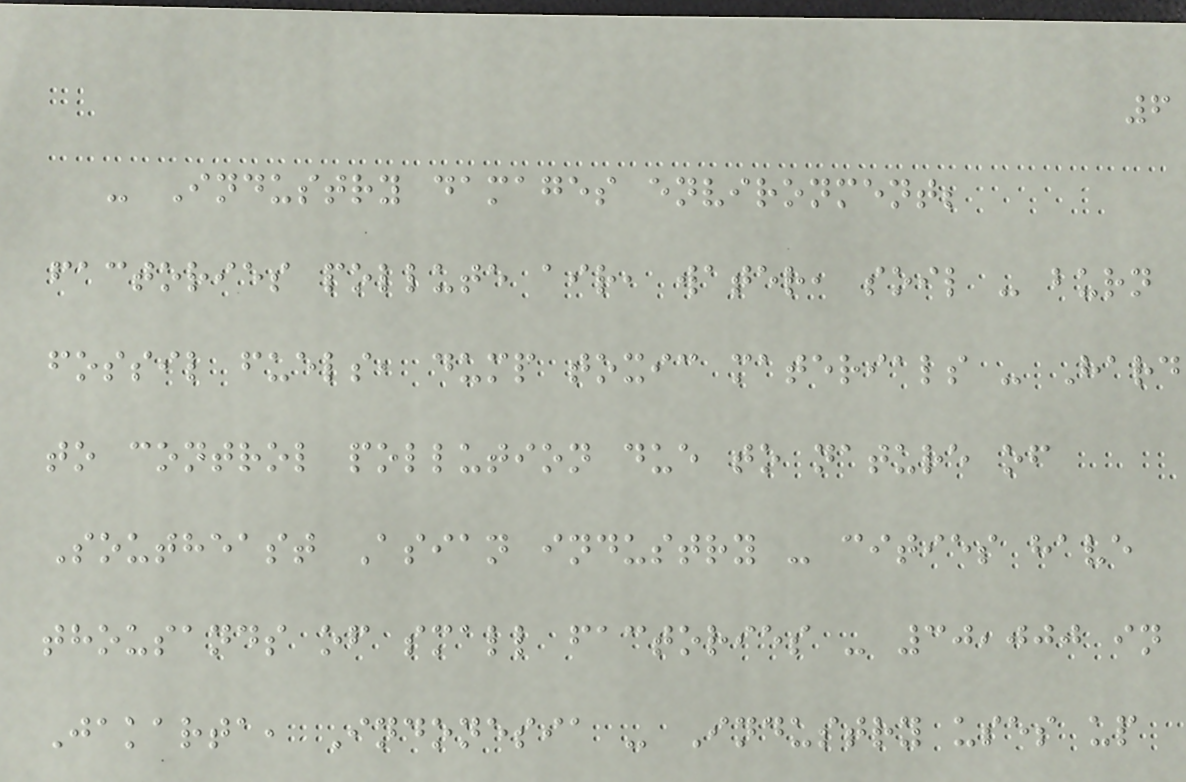6
- Industry damages environment;
factories pollute air, water, soil - burn
fossil fuels, dump toxic materials - Hard
to control pollution due to nature of
Southeast Asian industry - cities have
thousands of small factories - 30,000 in
Jakarta, Indonesia - Industry uses up
